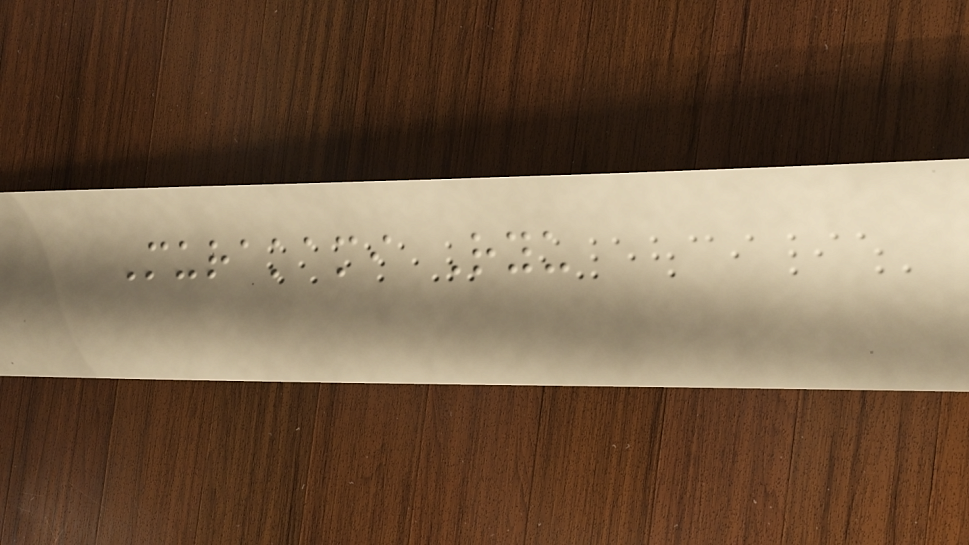Murakami Ryu
